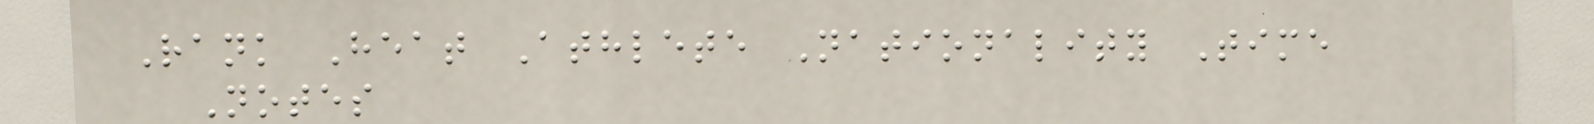Rank Heat Athlete Nationality Time
Notes
